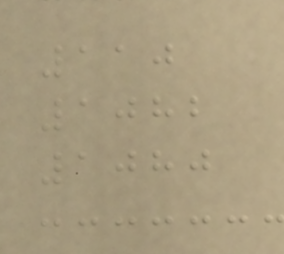110
1082
1080
